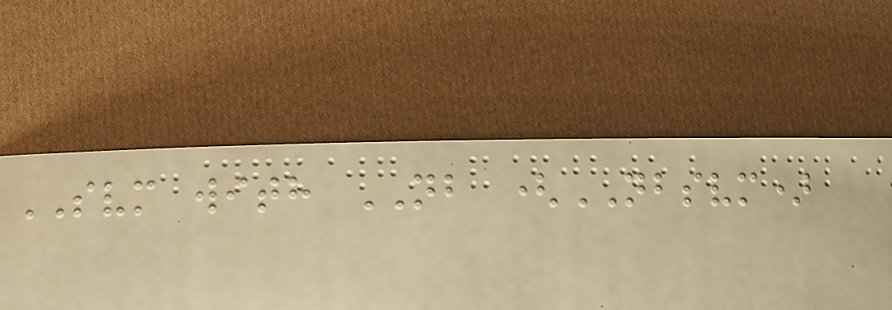SVM with NB (NBSVM)
